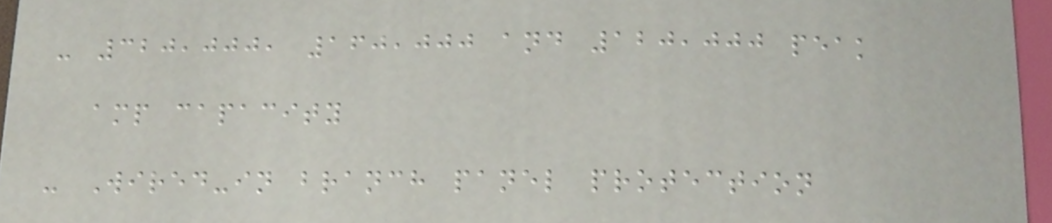- 320,000, 160,000 and 120,000 peak
amp capacity
- Wired-in branch panel protection
